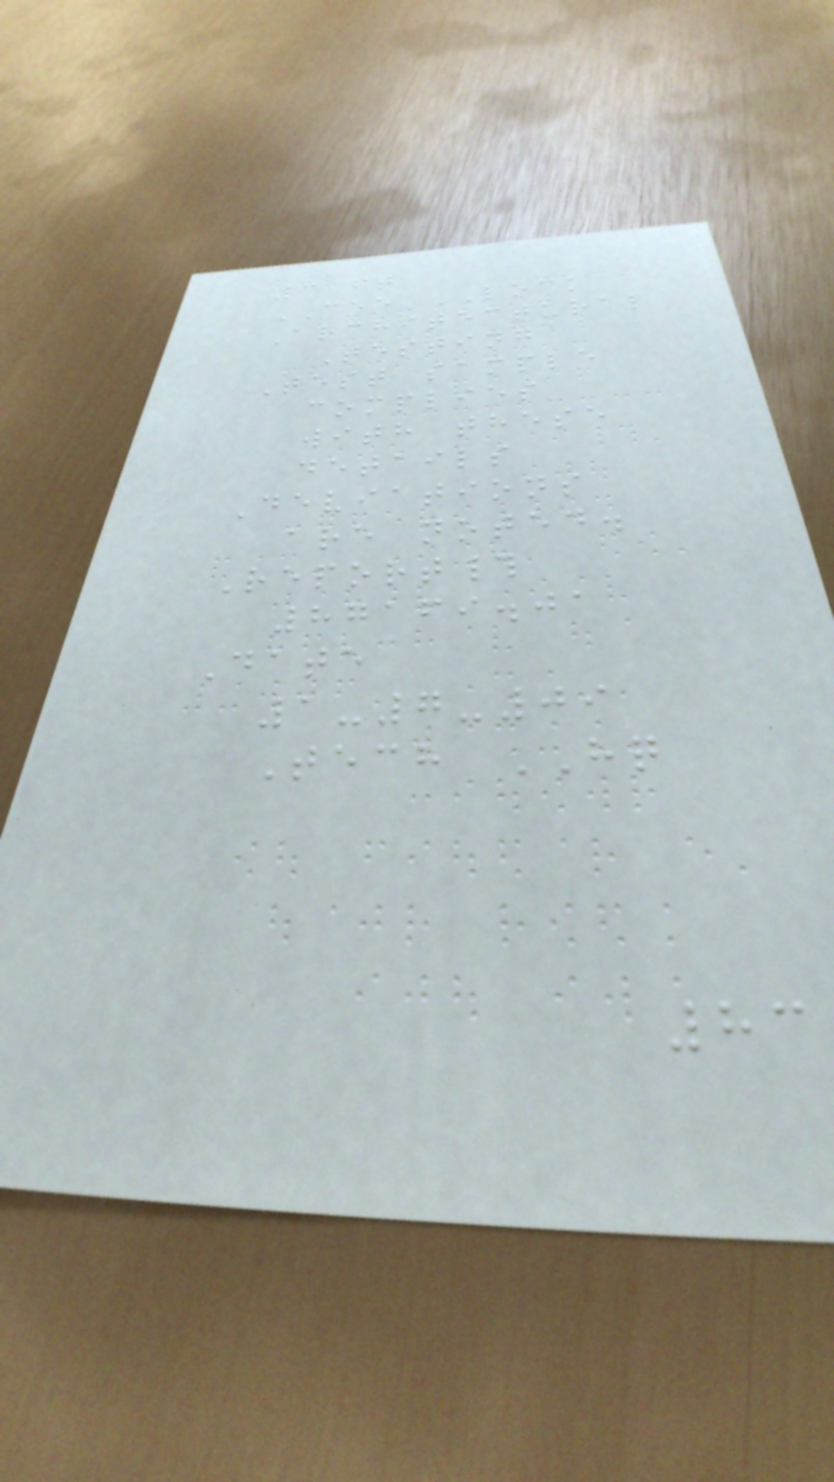3 ft
CEE LOCK
Architectural
Testing
Test sample
complies
with these
details
Deviations
are noted.
Report#
87169.01
Date
1-7-09
Tech HQ
83
